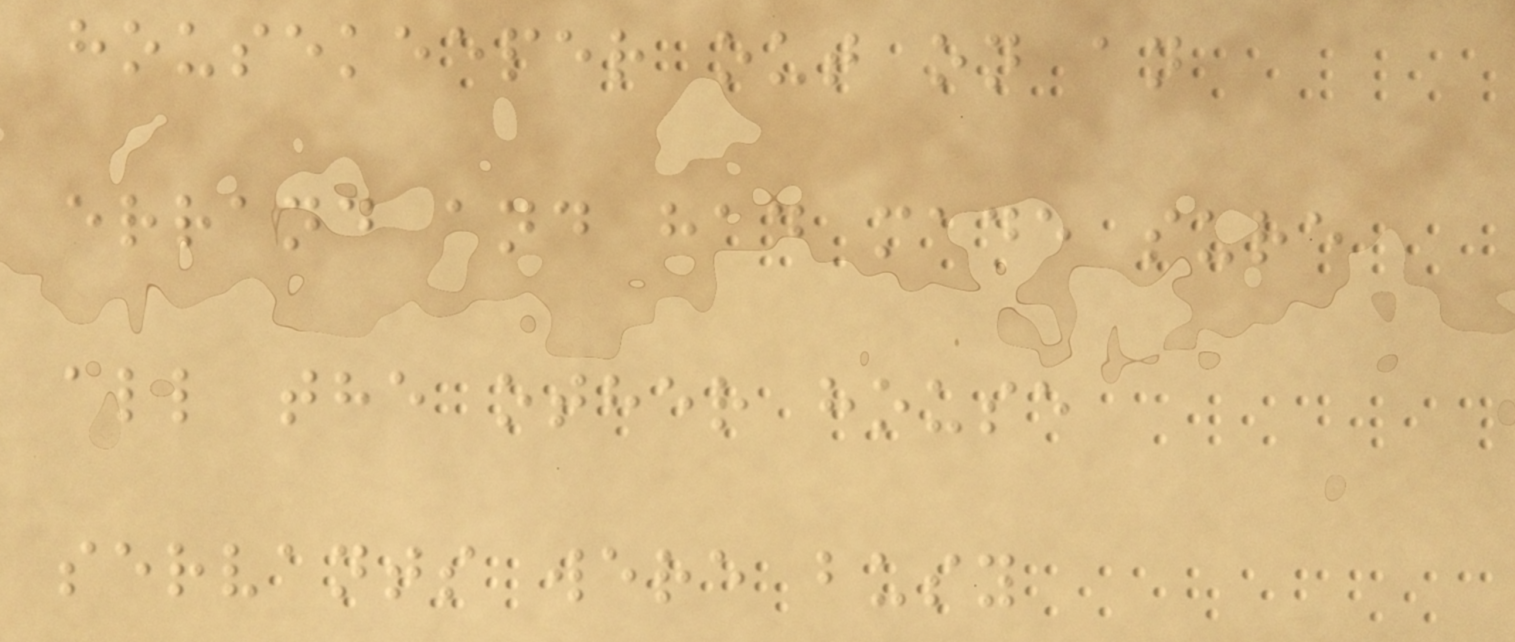housekeeper out on an
errand and had made sure
all the other house
servants were busy
